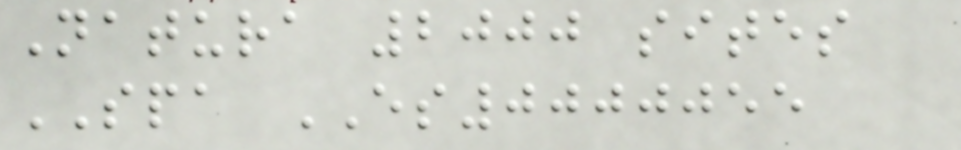Natura 2000 sites
SPA ES0000055
